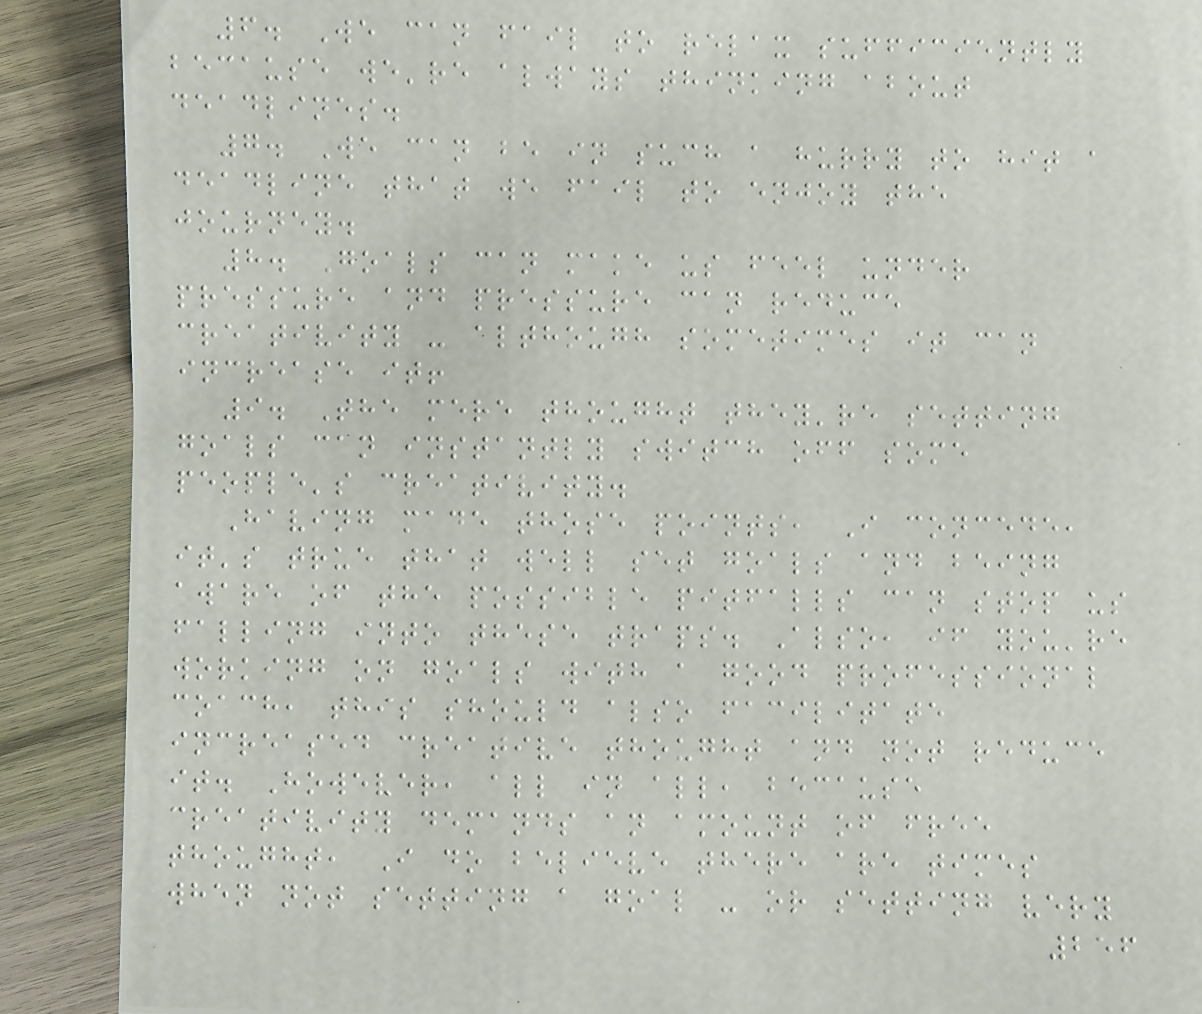6. We can fail to relax sufficiently
because we're always thinking about
deadlines.
7. We can be in such a hurry to hit a
deadline that we fail to enjoy the
journey.
8. Goals can make us feel under
pressure and pressure can reduce
creativity - although sometimes it can
increase it!
9. The mere thought they're setting
goals can instantly switch off some
people's creativity.
Having made those points, I concede,
it's true that well set goals and being
aware of the possible pitfalls can stop us
falling into these traps. Also, if you're
working on goals with a good professional
coach, this should also facilitate
increased creative thought and not reduce
it. However, all in all, because
creativity demands an amount of free
thought, I do believe there are times
when not setting a goal - or setting very
256
